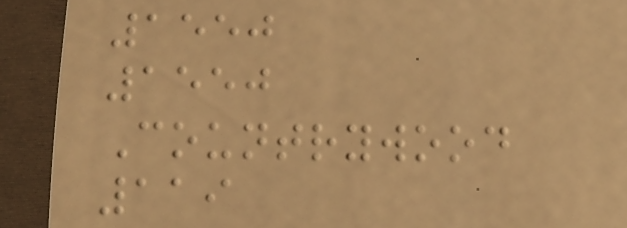1550
1550
Countrywood
119
